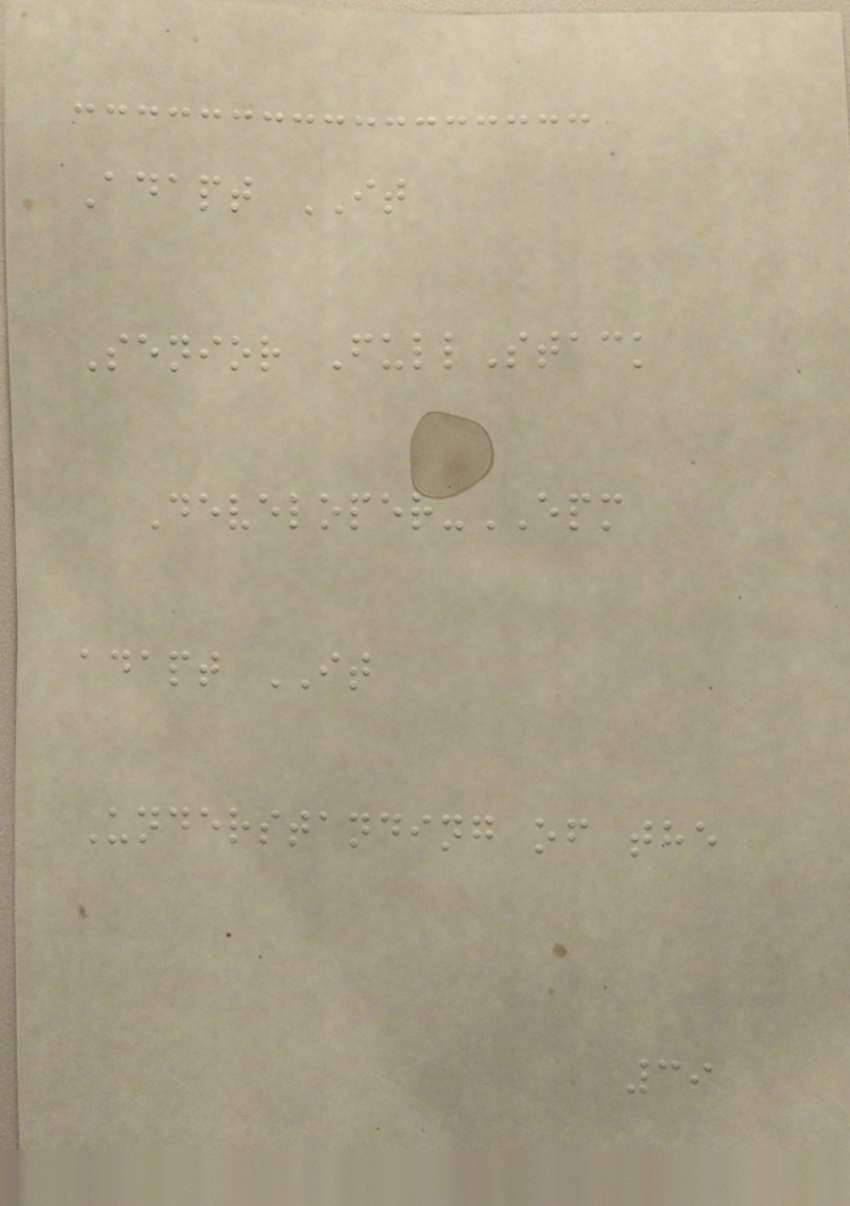Adapt IT
Senior FullStack
Developer-EPM
adapt IT
Understanding of the
39
